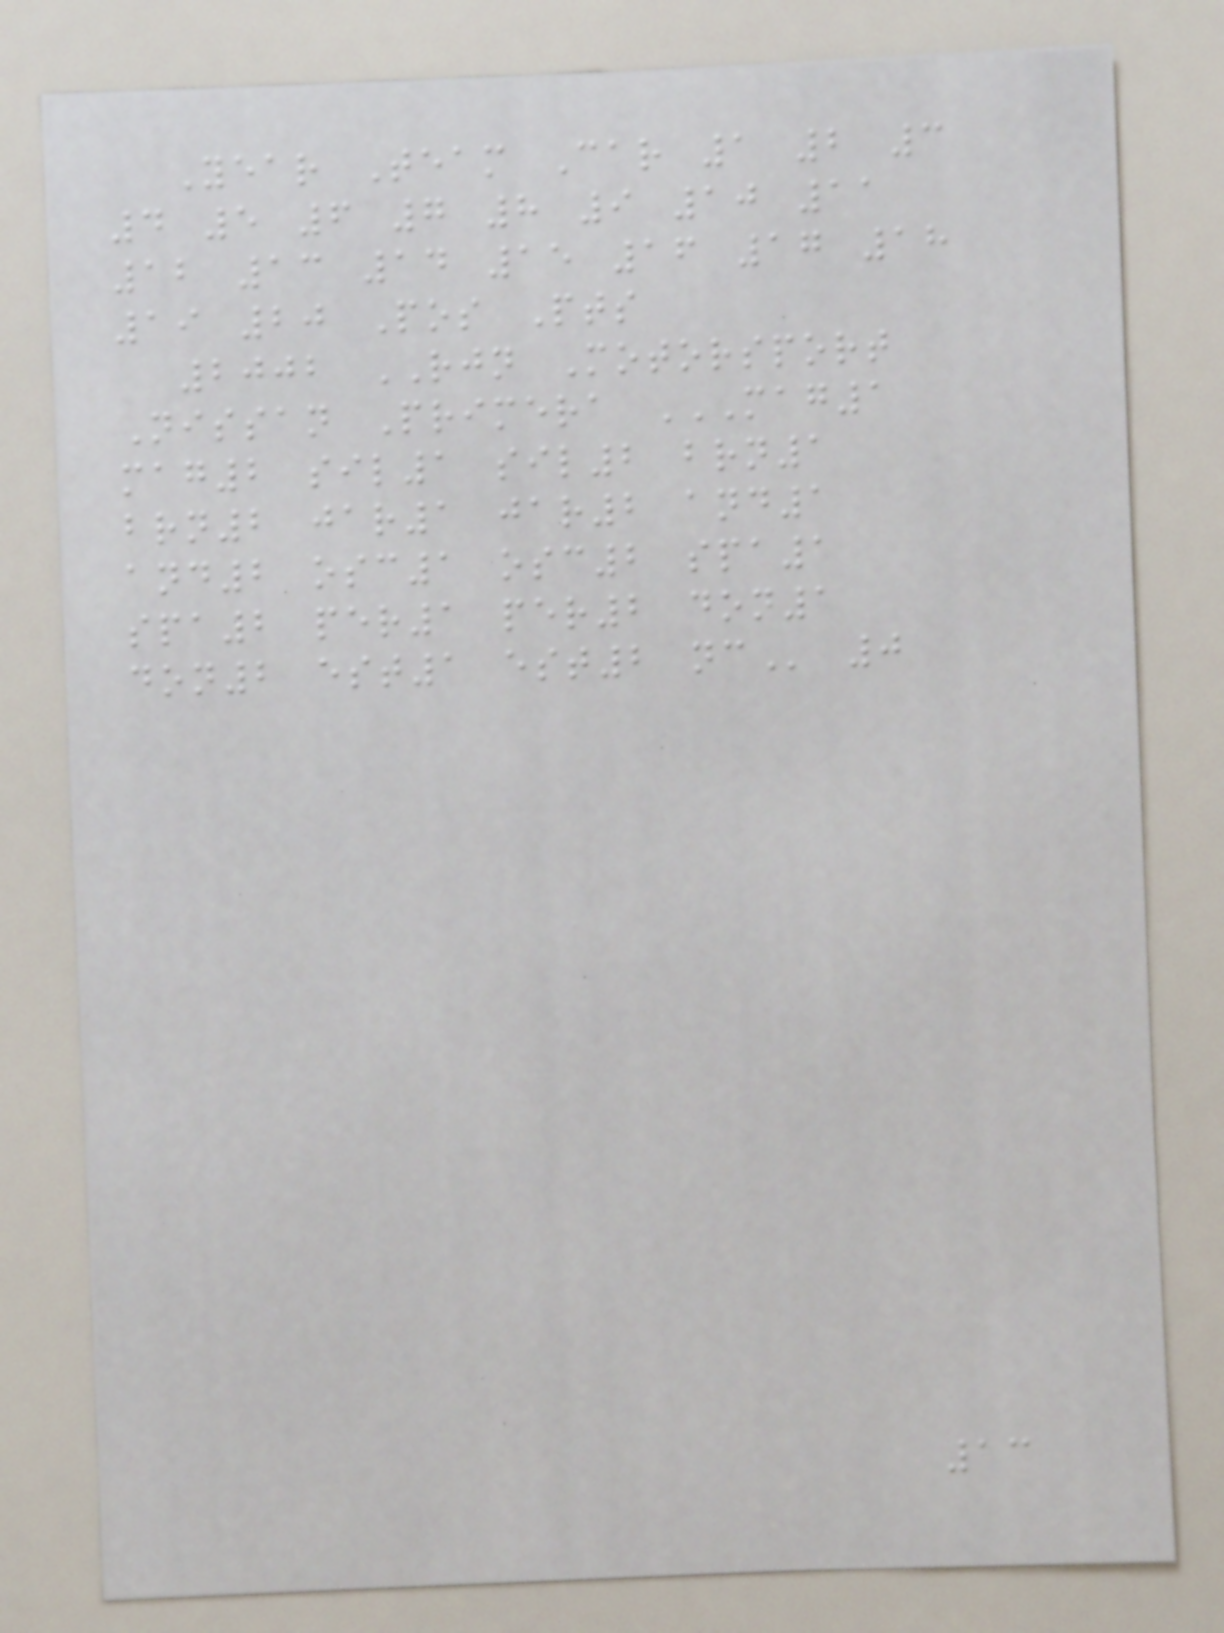Year Team Car 1 2 3
4 5 6 7 8 9 10 11
12 13 14 15 16 17 18
19 20 Pos Pts
2002 RJN Motorsport
Nissan Primera MAG1
MAG2 SIL1 SIL2 BRN1
BRN2 JAR1 JAR2 AND1
AND2 OSC1 OSC2 SPA1
SPA2 PER1 PER2 DON1
DON2 EST1 EST2 NC 0
13
